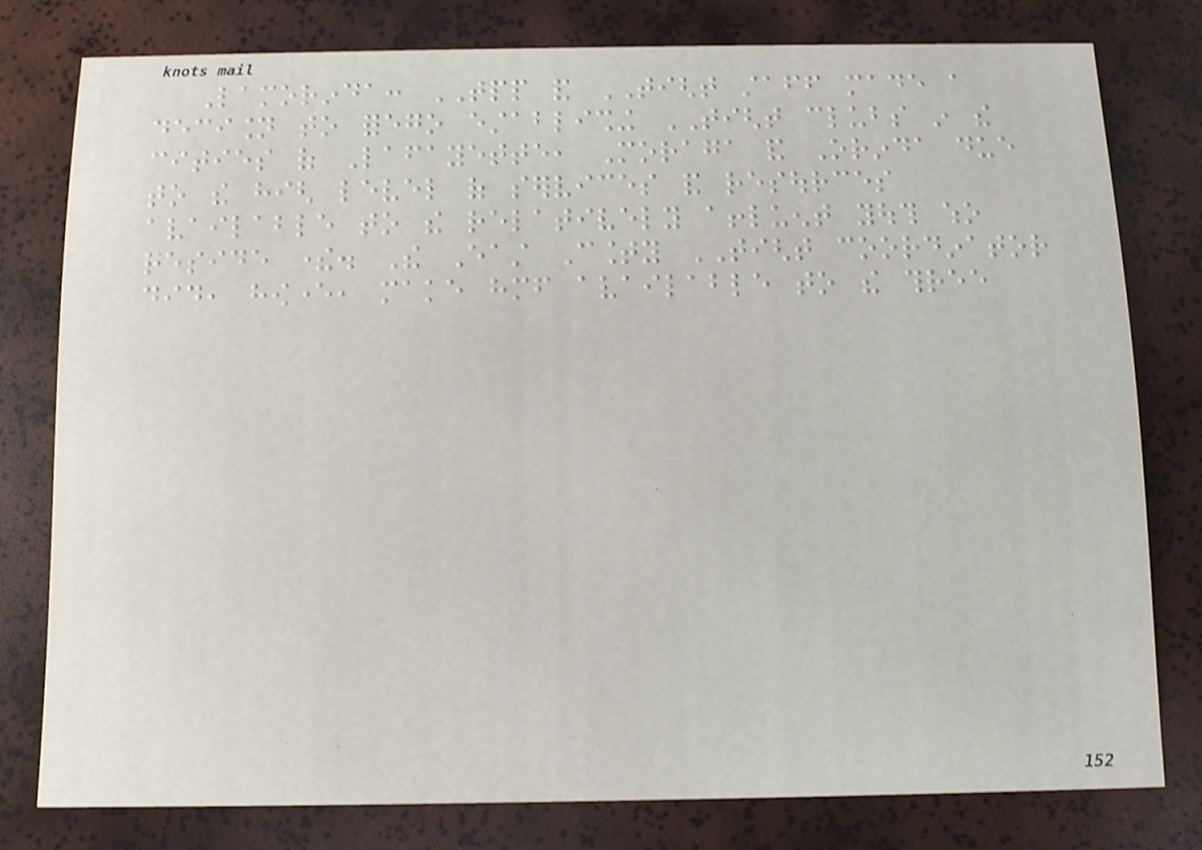Lamorinda: TPP and TIGHT staff made a
decision to forego establishing TIGHT clubs in the
cities of Lafayette, Moraga and Orinda due
to the high level of services and resources
available to the relatively affluent youth who
reside there. The East County TIGHT coordinator
did, however, make himself available to the three
